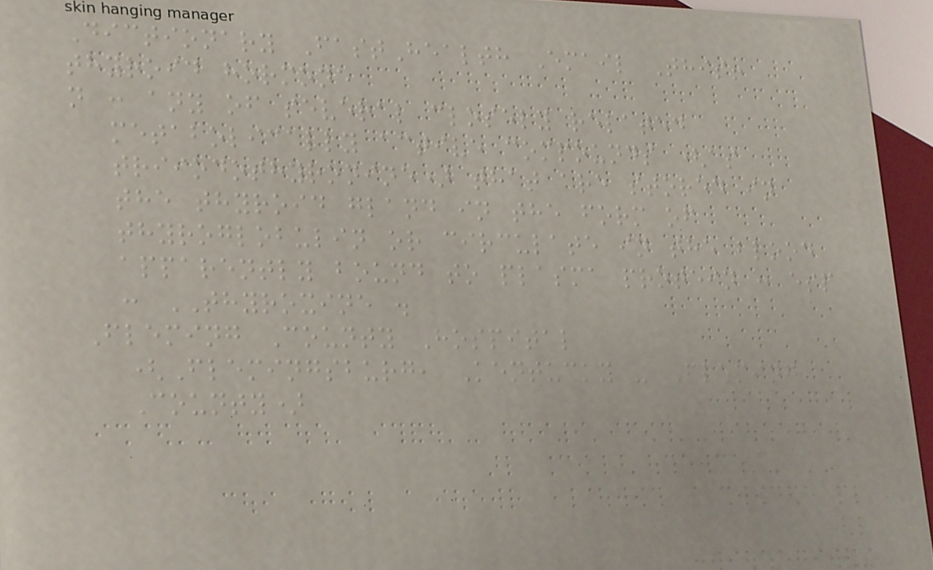Dictionary FastHealth Email This!
thyroid hormone
n : any of several closely related
metabolically active compounds (as
triiodothyronine) that are stored in
the thyroid gland in the form of
thyroglobulin or circulate in the blood
apparently bound to plasma protein : esp
: THYROXINE .
Fleming County Hospital
(Flemingsburg, Kentucky - Fleming
County)
